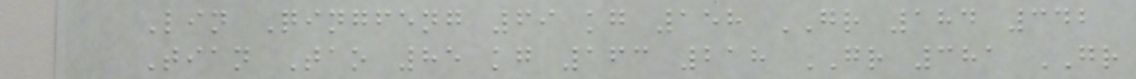Lin Qingfeng 69 kg 158 GR 184 342
Tian Tao 85 kg 163 218 GR 381 GR
